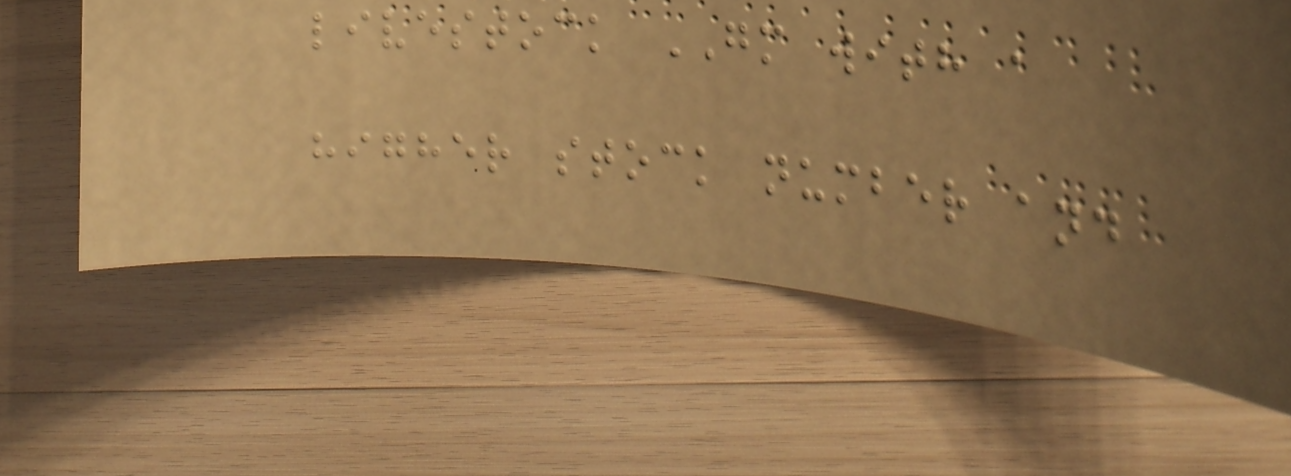livestock GM with a
higher stock number and
